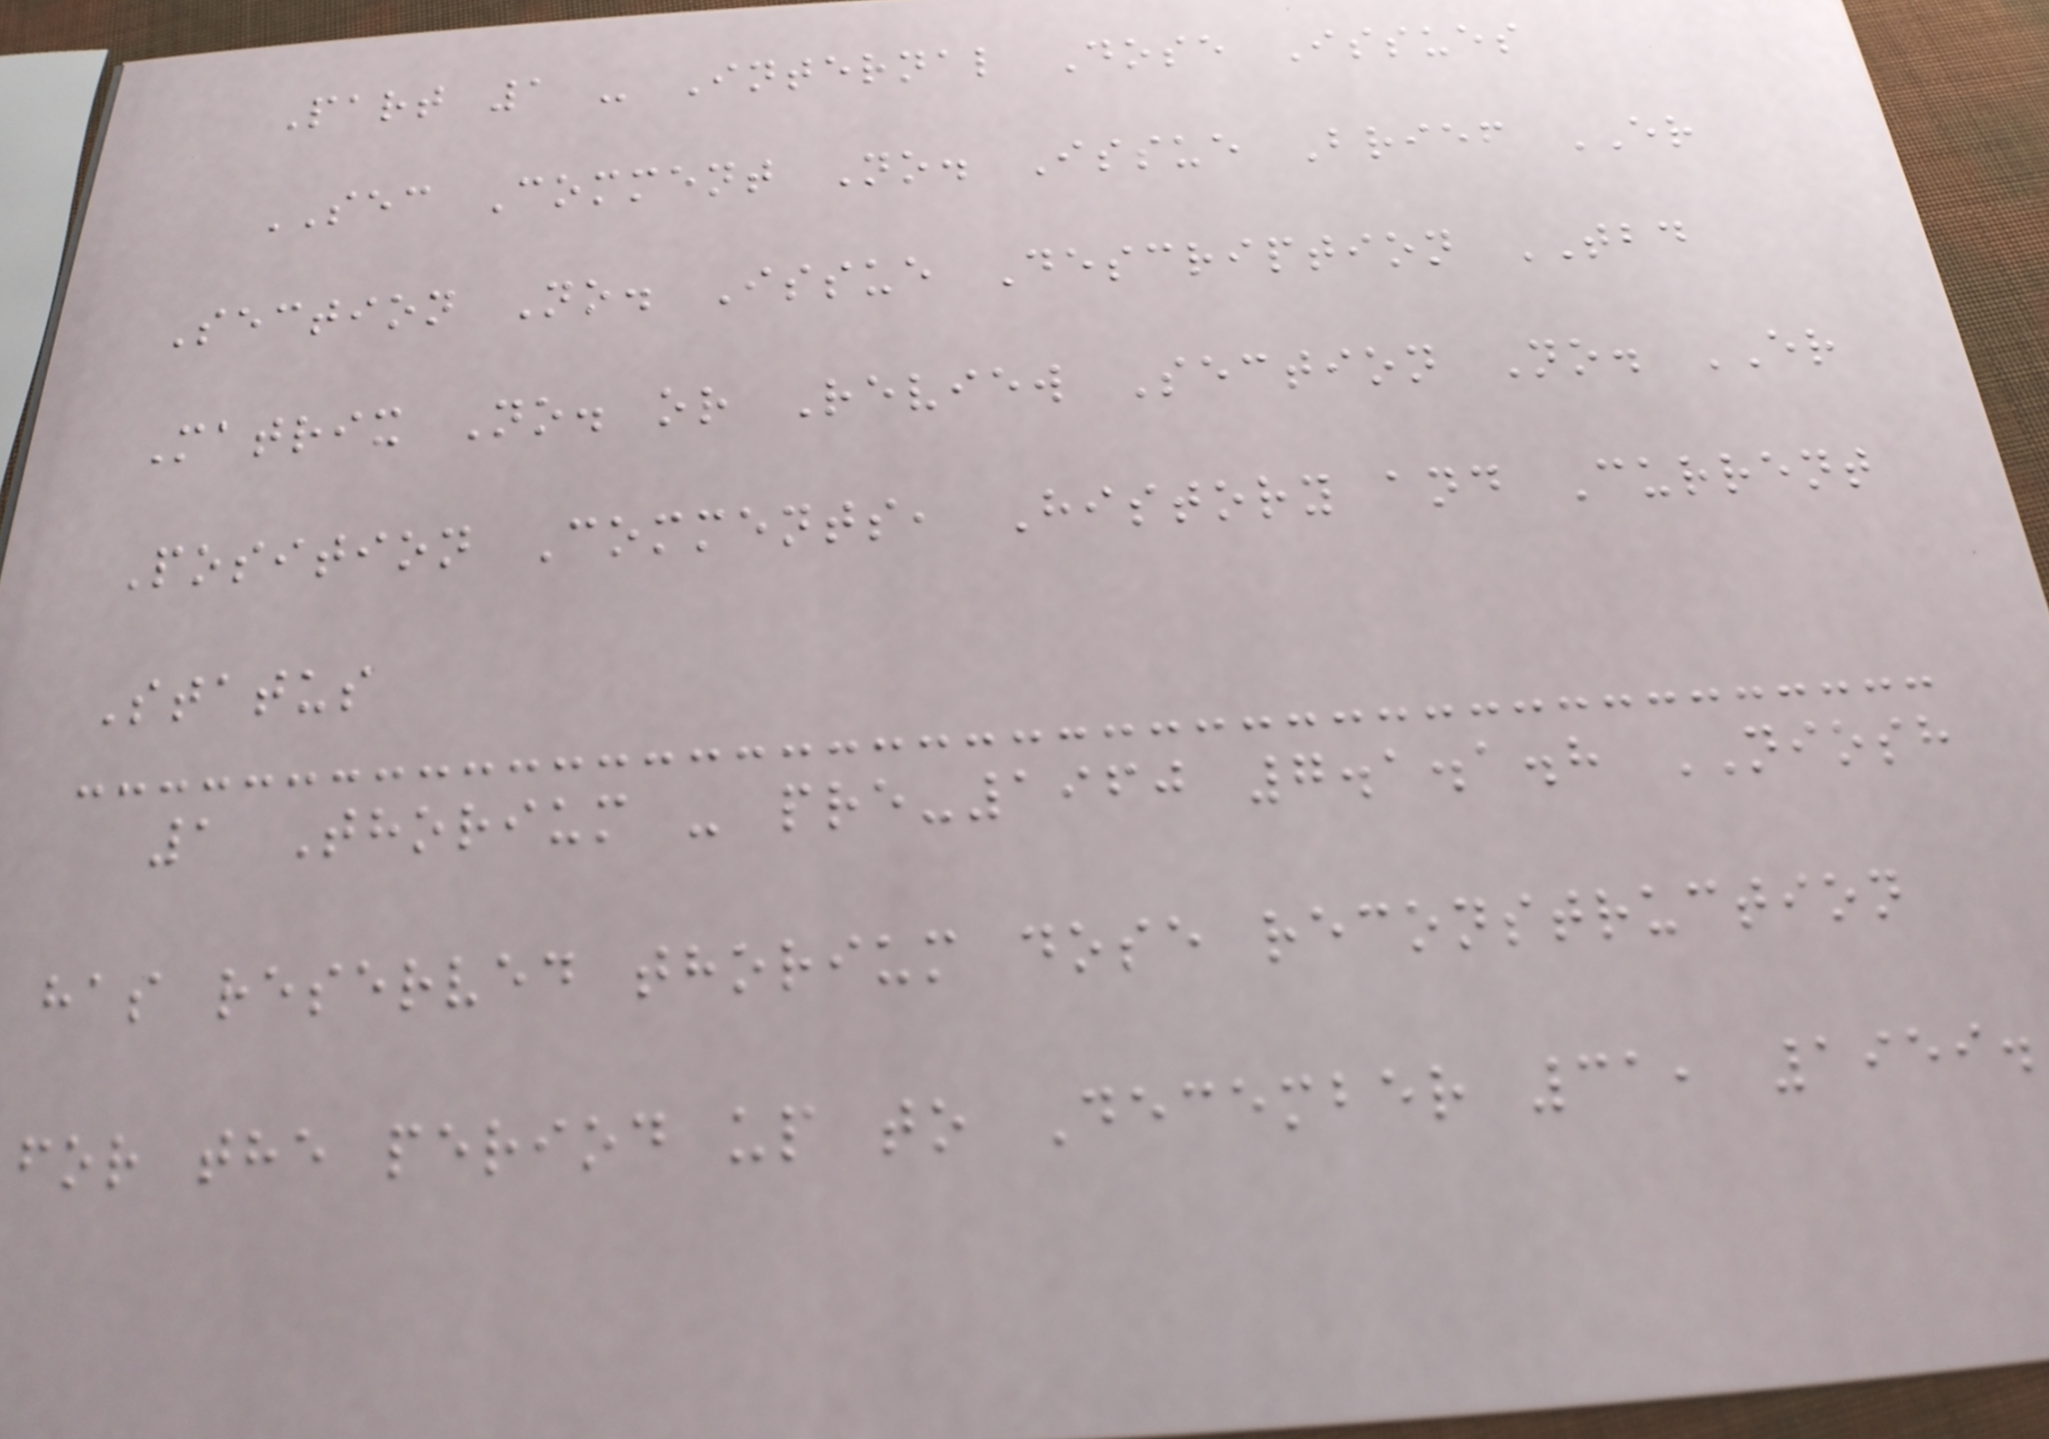Part 1 - Internal Dose Issues
SEC Comment No. Issue Brief ER
Section No. Issue Description TBD
Matrix No. or Review Section No. ER
Position Comments, History and Current
Status
1 Thorium - pre-1960 7.1.1.8 NIOSH
has reserved thorium dose reconstruction
for the period up to December 31, 1959.
